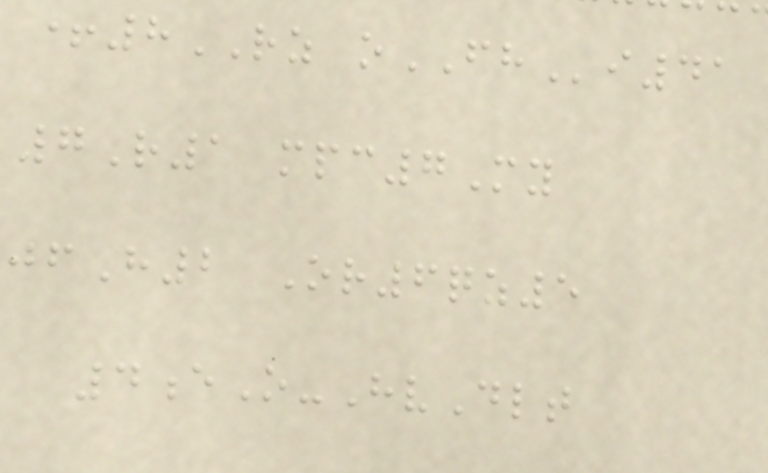+8RZ oFHi41
7R1 mpc7My
jfH2 Or6qz5
4eO-HvDlt
